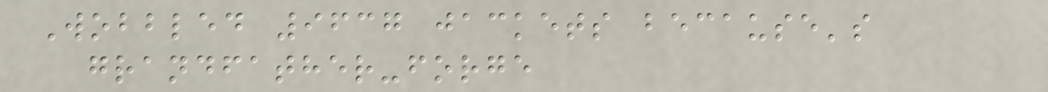Wobbled 9637 jackets because's
grandfather-forge
